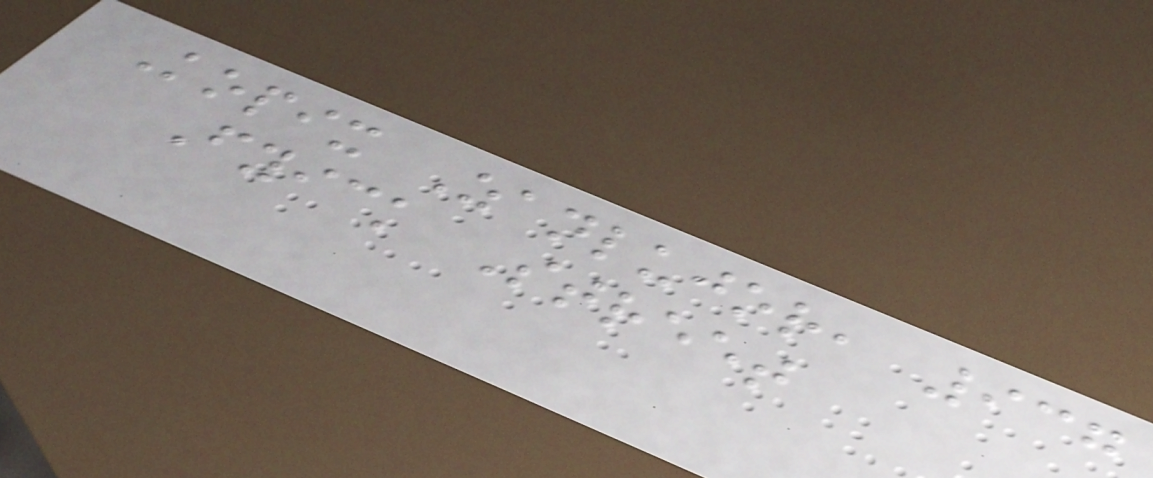Kopix Zanlujor, 937
Fyick Street
